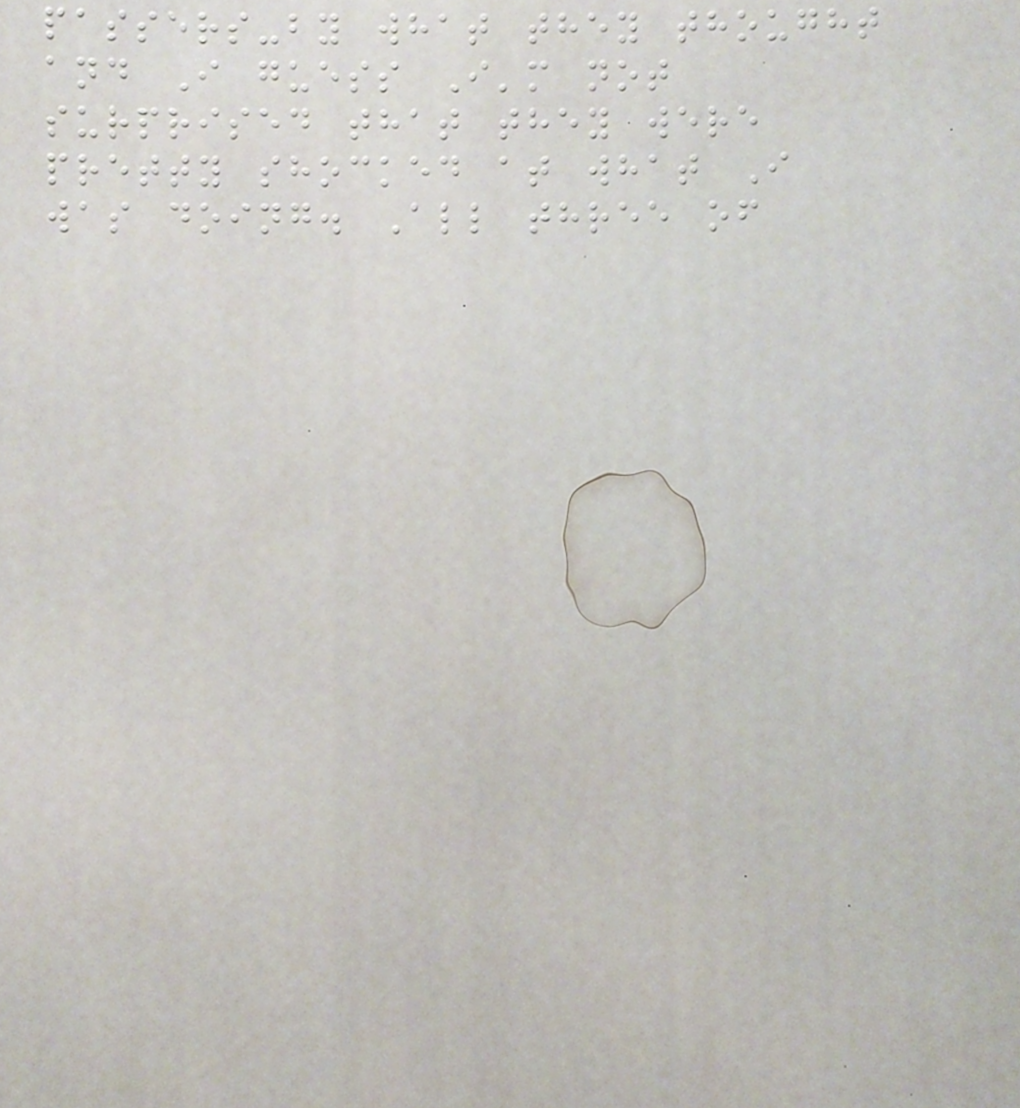passers-by what they thought
and I guess I'm not
surprised that they were
pretty shocked at what I
was doing. All three of
